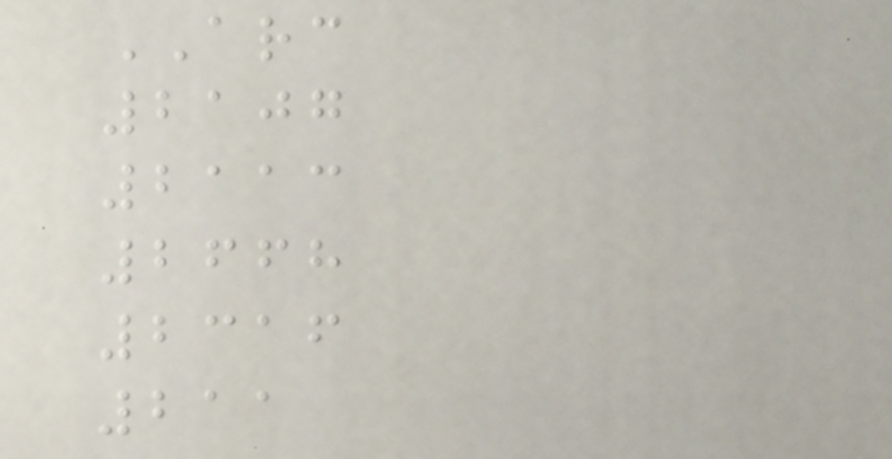ARC
2107
2113
2668
2316
211
